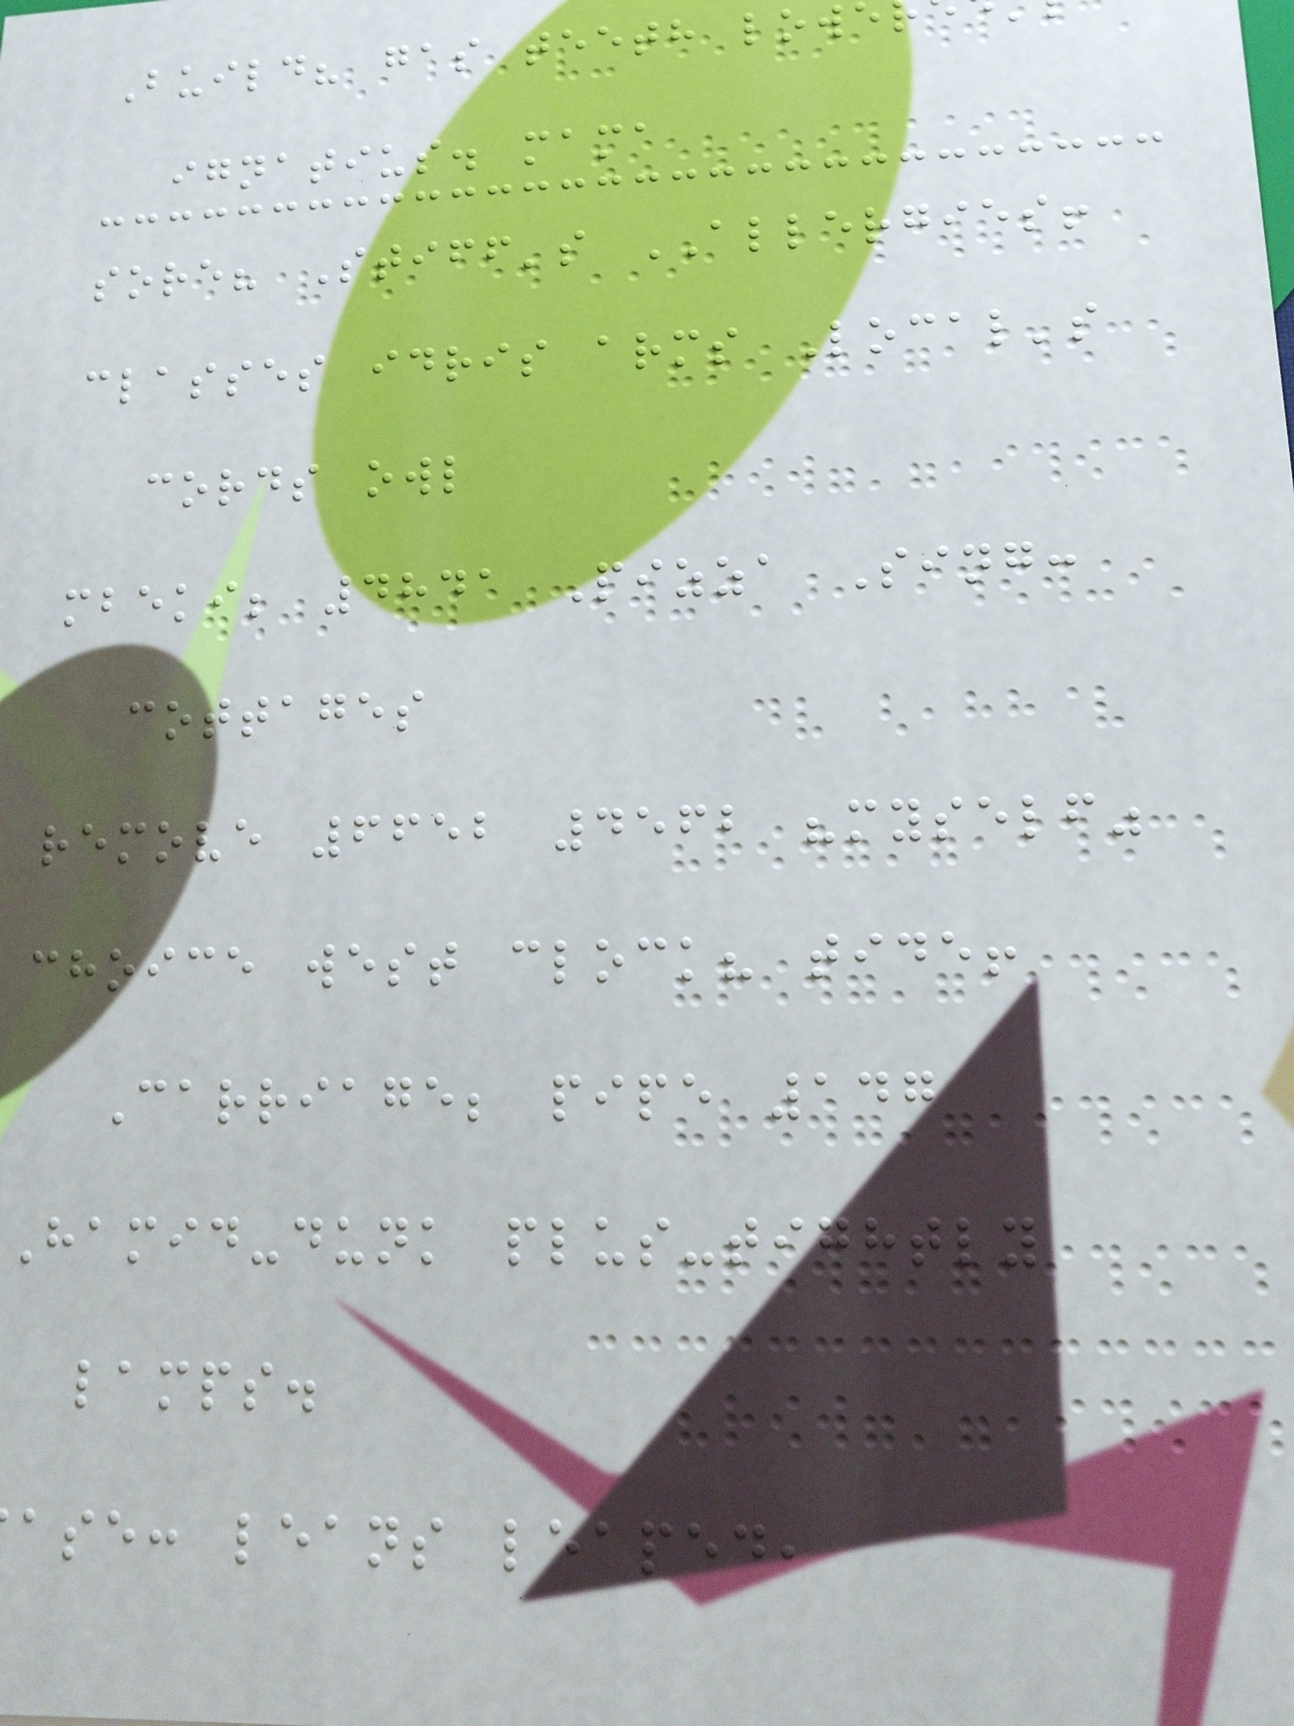Build? gas teeth low
ignatius. mama
sore? Stiff's ALLERGIES!
classes idris arms Local's
cords owl
mbeki; 4841 Pizza Sing:
cottages
remove 6652 4562 "myself"
choice west clock? tide!
Carriage; pipe 147
Hamid-dunk plus-tightly
lamps.
ase: leans leaped,
